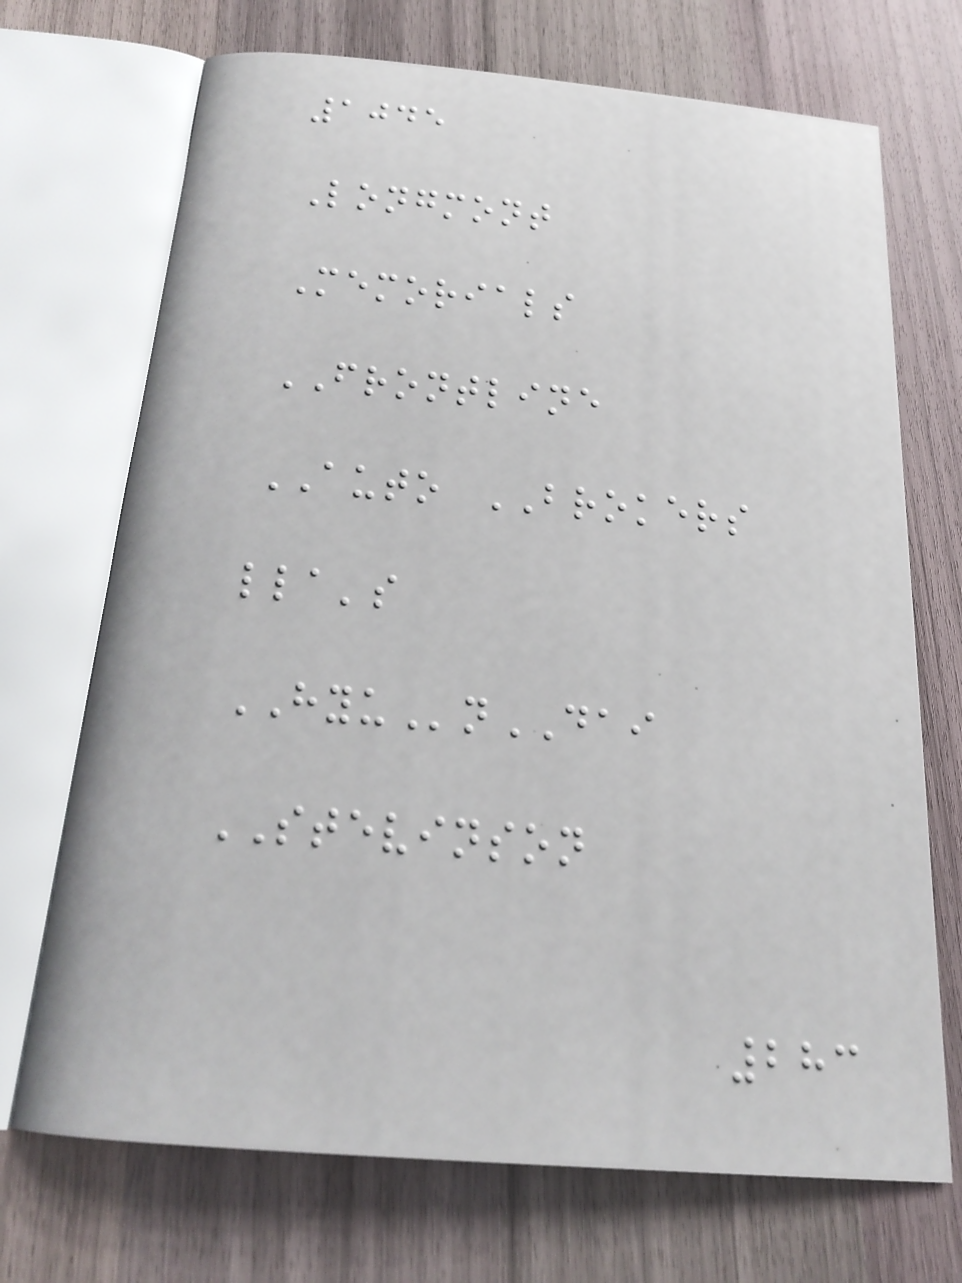1045
Longmont
Memorials
FRONTLINE
AUTO BROKERS
lla's
HYUnDAI
STEVINSON
283
